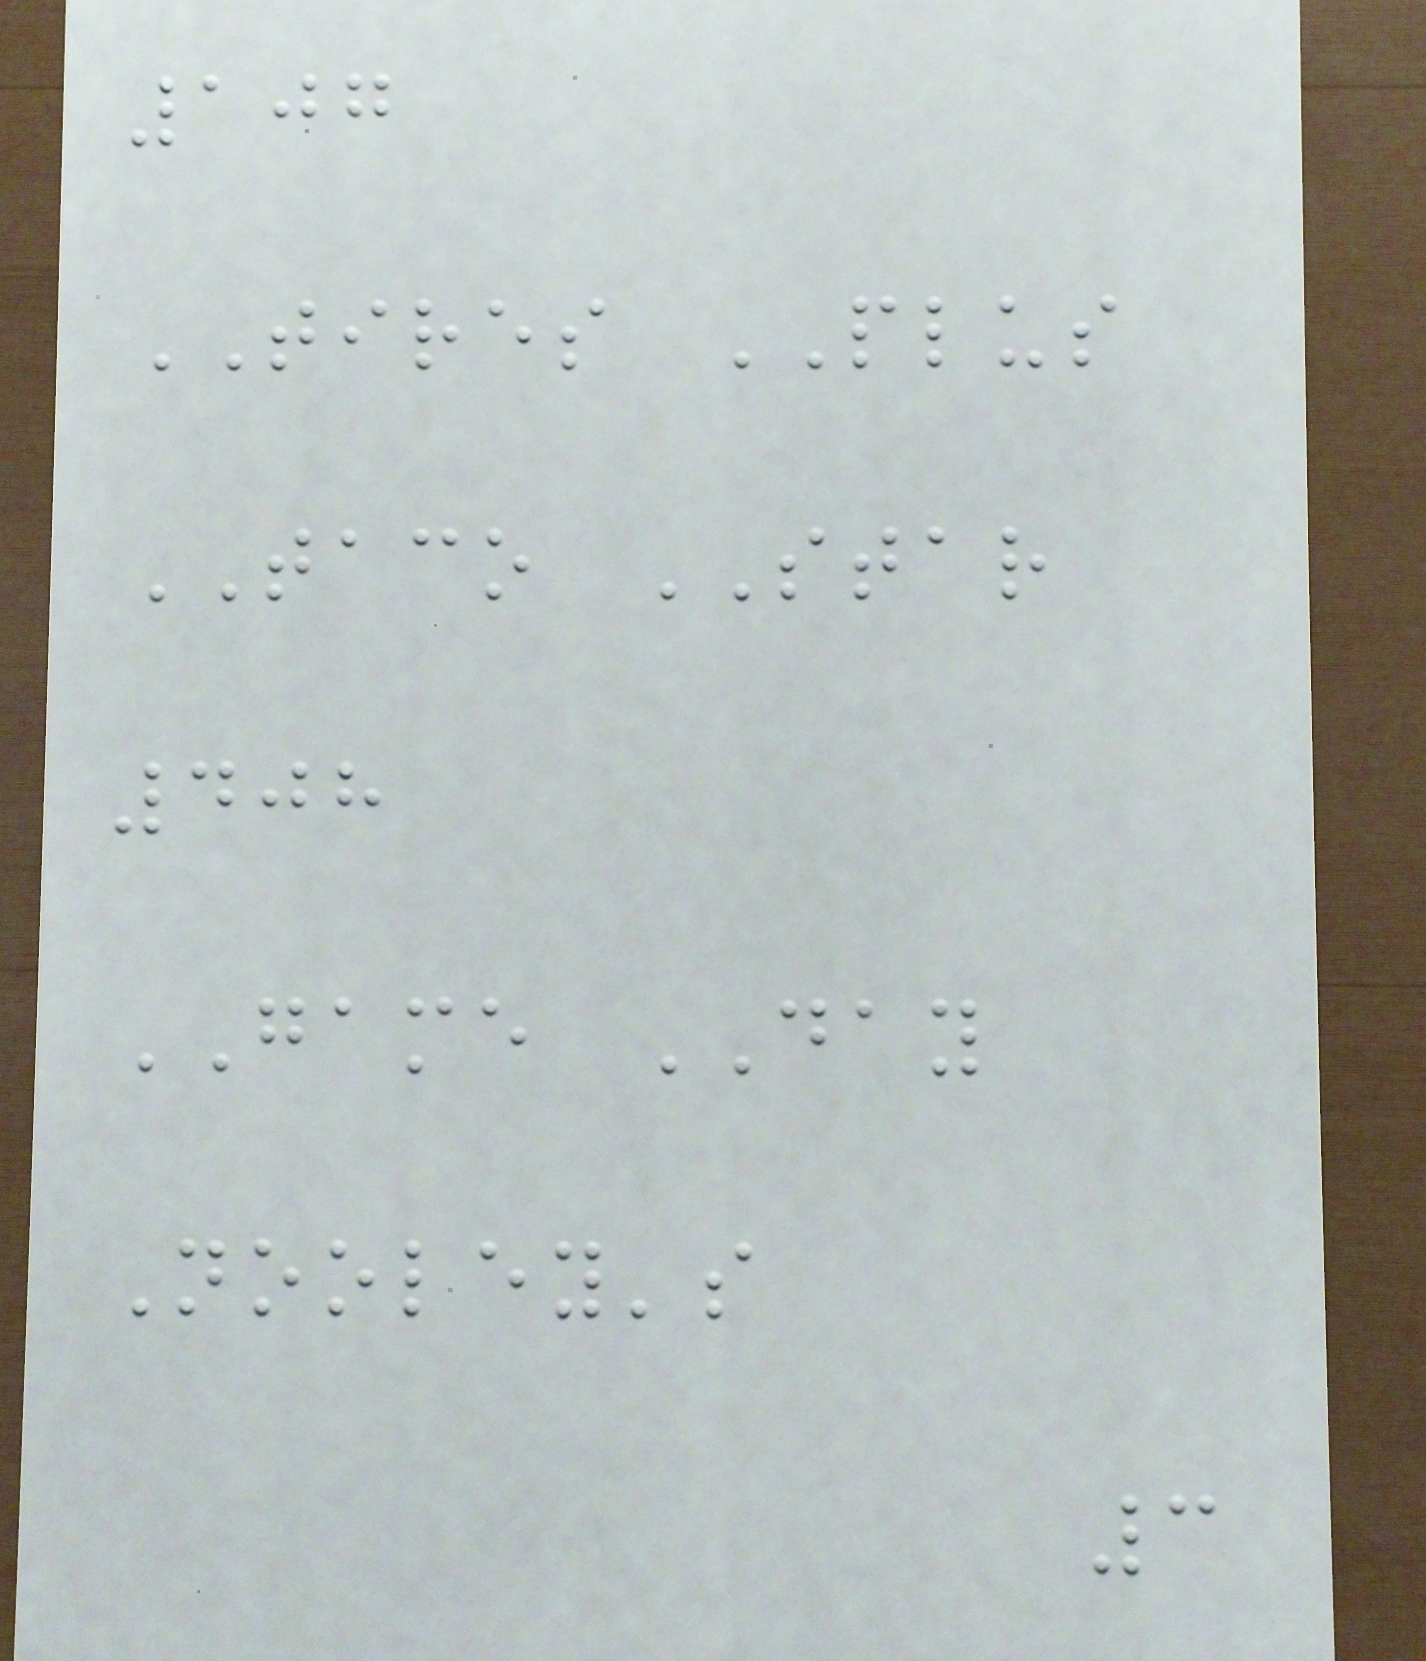107
TIRES PLUS
TACO STAR
408
GAME DAY
Nooley's
3
